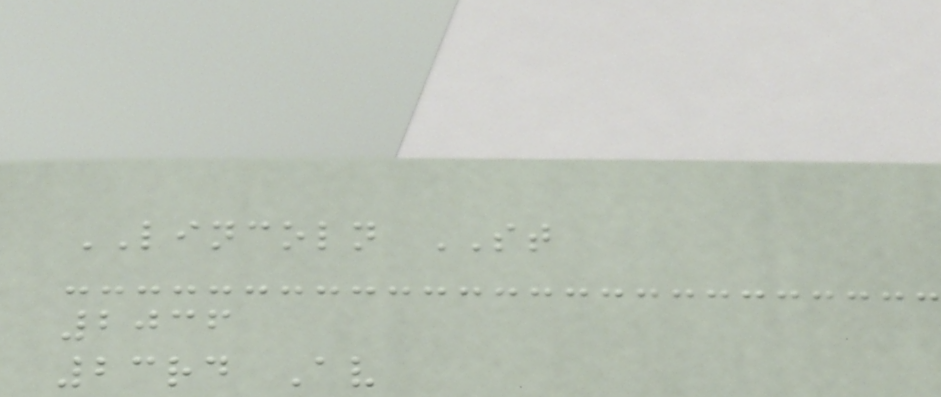LINCOLN ST
2036
23rd Av
